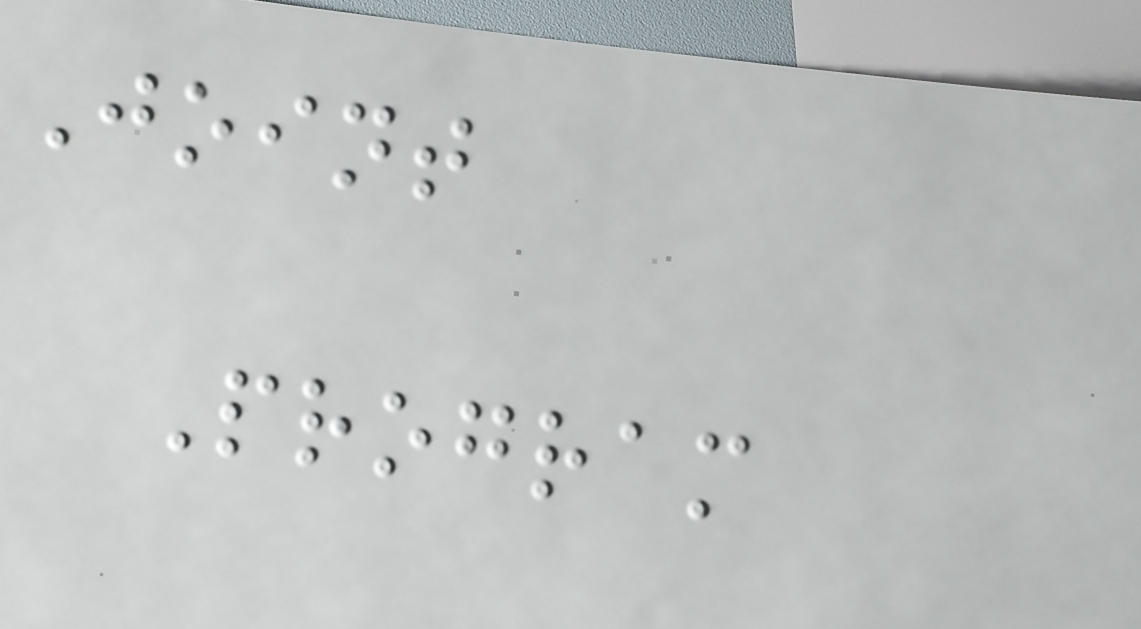Joint
Program
